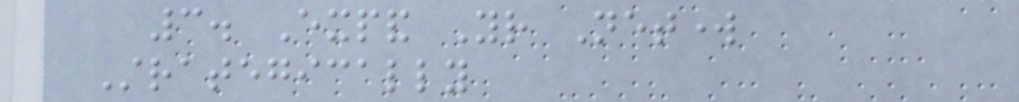3. Expand Your Network
Strategically
